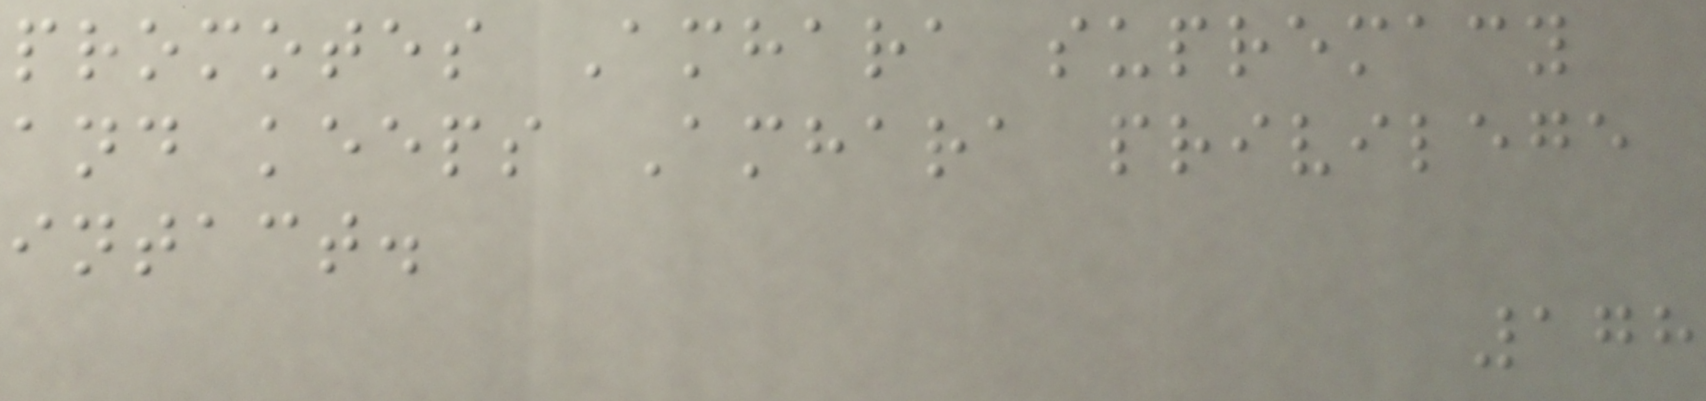promotes Amhara supremacy
and keeps Amhara privilege
intact.
178
